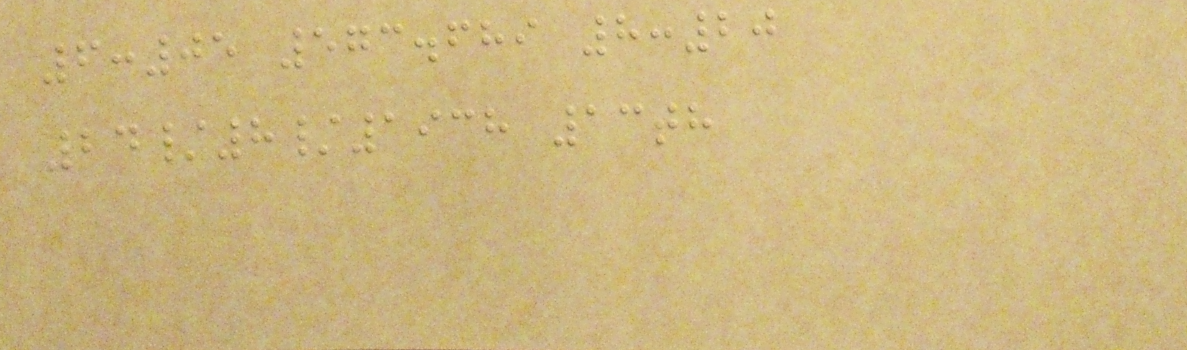6:05 573.689 8:20
24/8/1938 13th
